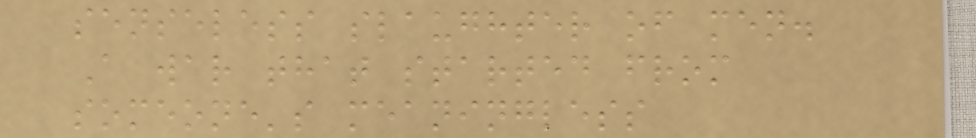senseless slaughter of men.
A war that started from
someone's meaningless
